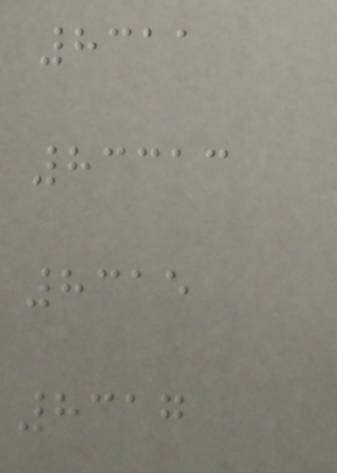8311
83313
8315
8317
